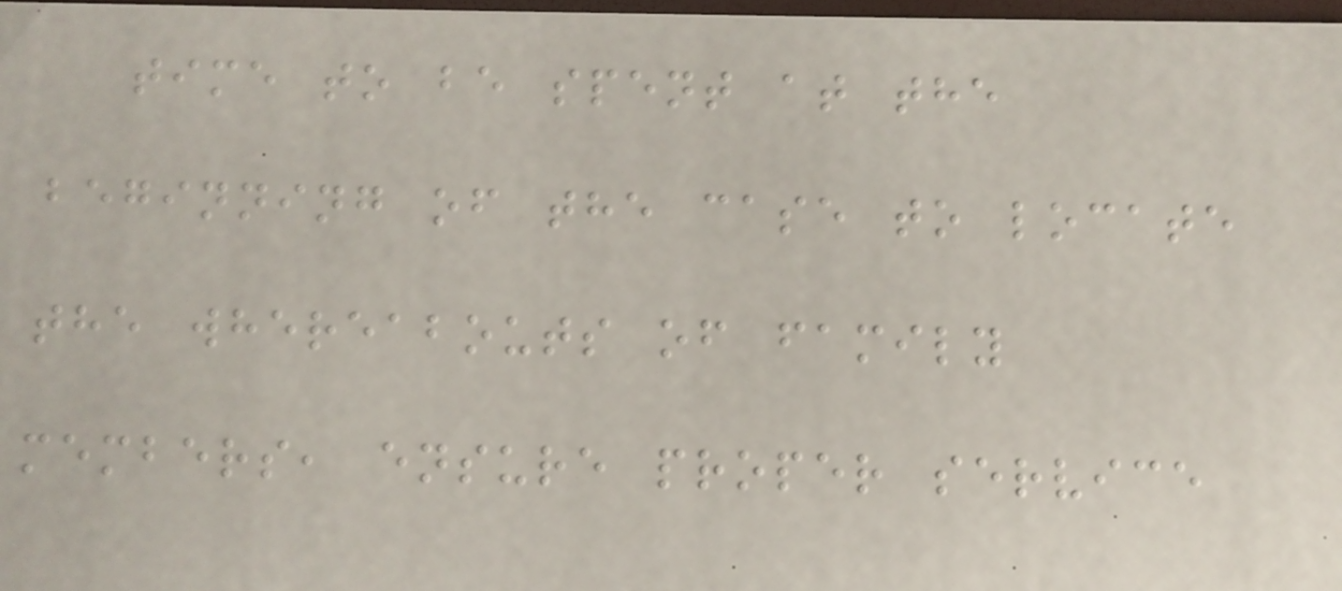time to be spent at the
beginning of the case to locate
the whereabouts of family
members, ensure proper service
